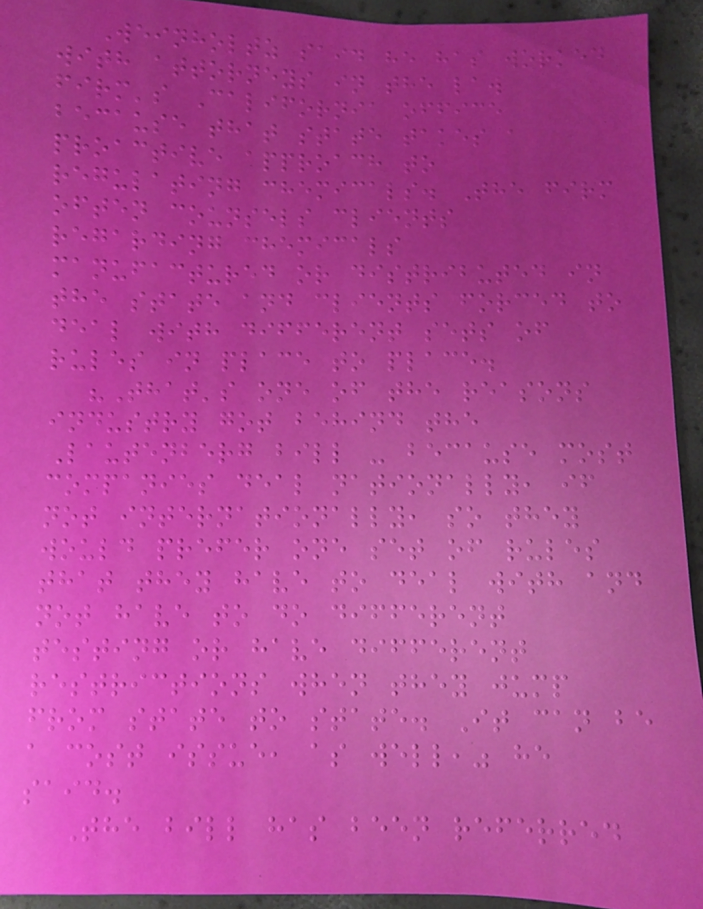Weinholtz said he has worked
with attorneys in the law
firm's California office
because that state takes a
proactive approach to
regulating chemicals. The firm
often counsels clients
regarding chemicals
manufactured or distributed in
the state and clients forced to
deal with different sets of
rules in place to place.
"That's one of the reasons
industry got behind the
Lautenberg bill - because most
companies deal nationally, if
not internationally, so they
would prefer one set of rules
that they have to deal with and
not have to do different
testing or have different
restrictions when they jump
from state to state. It can be
a cost issue, as well," he
said.
The bill has been referred
